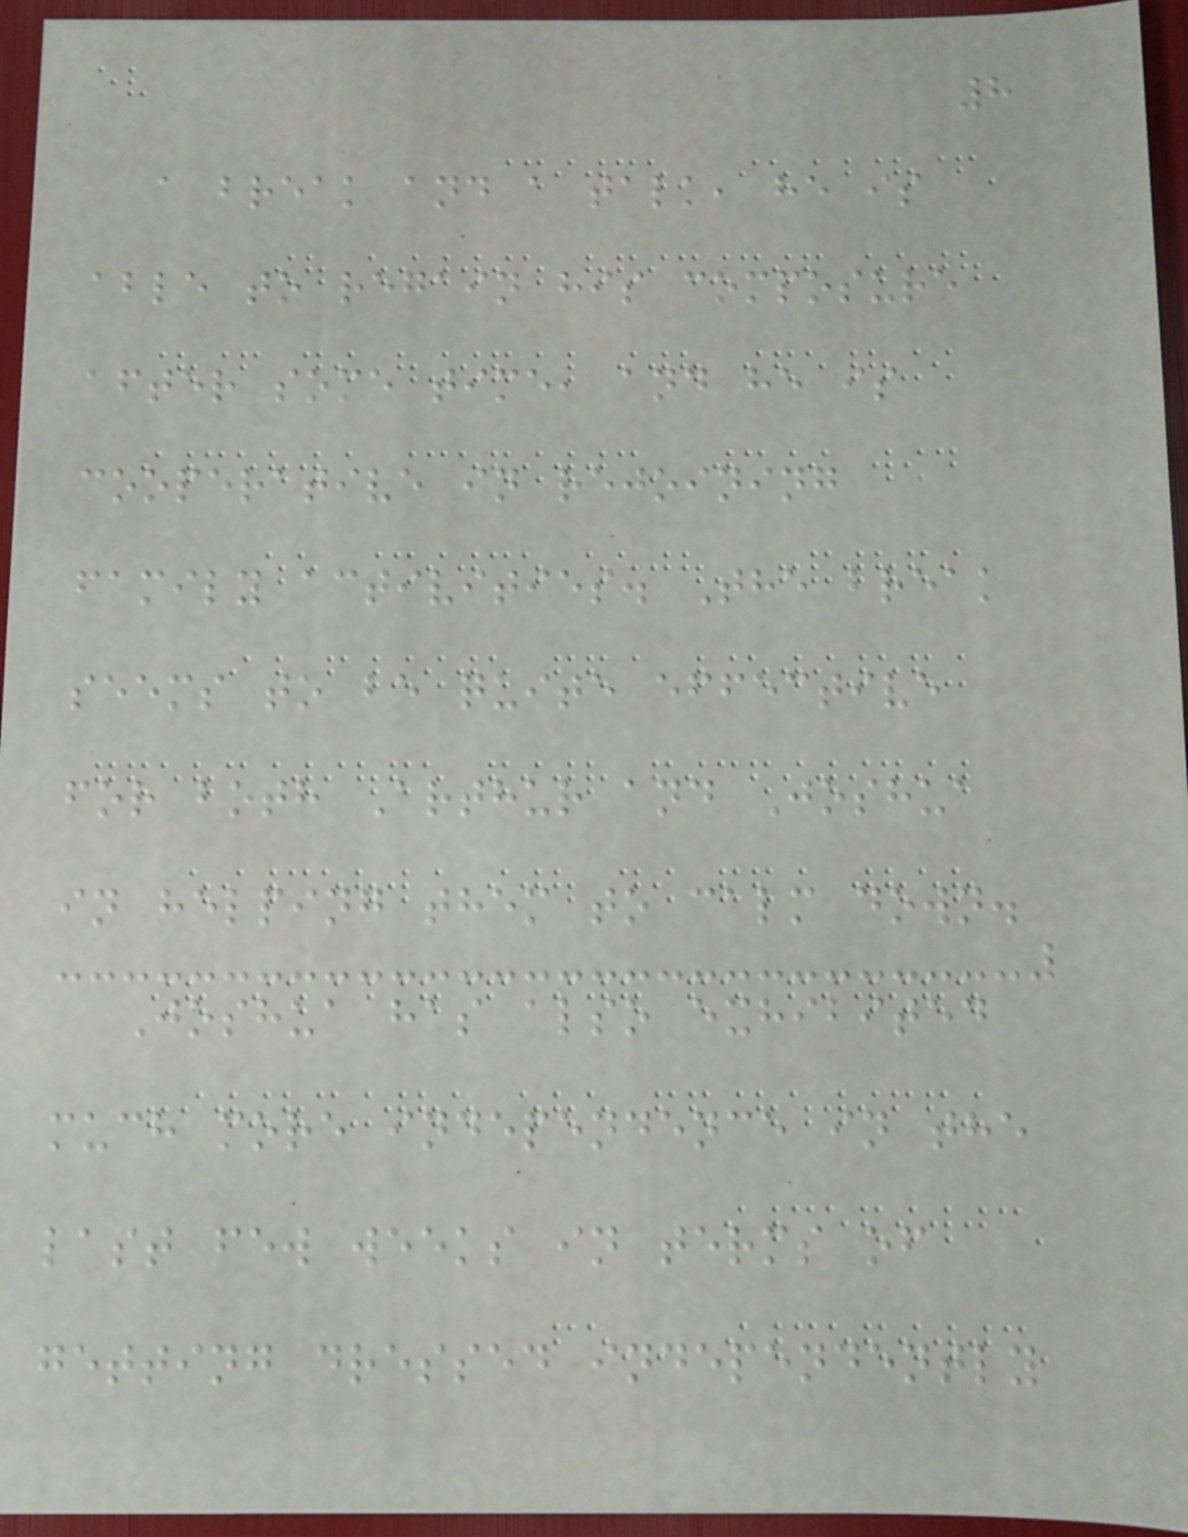8
a break and a talk, he is
able to regain his composure
after some time, and he is
cooperative in rejoining
family activities. The break
seems to be quite effective
for both Arthur and Joshua
in helping them to calm down.
Joshua has also exhibited
much more independence in the
last few weeks in terms of
getting dressed independently
